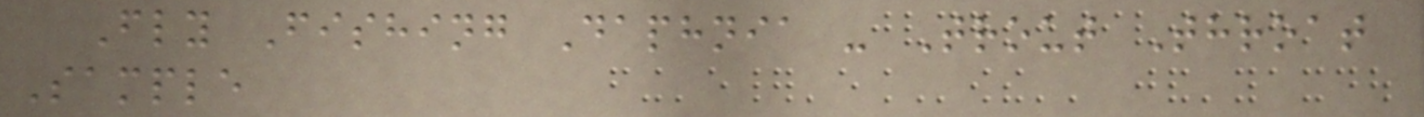Fly Fishing Daphnia - Trout Throat
Sample
